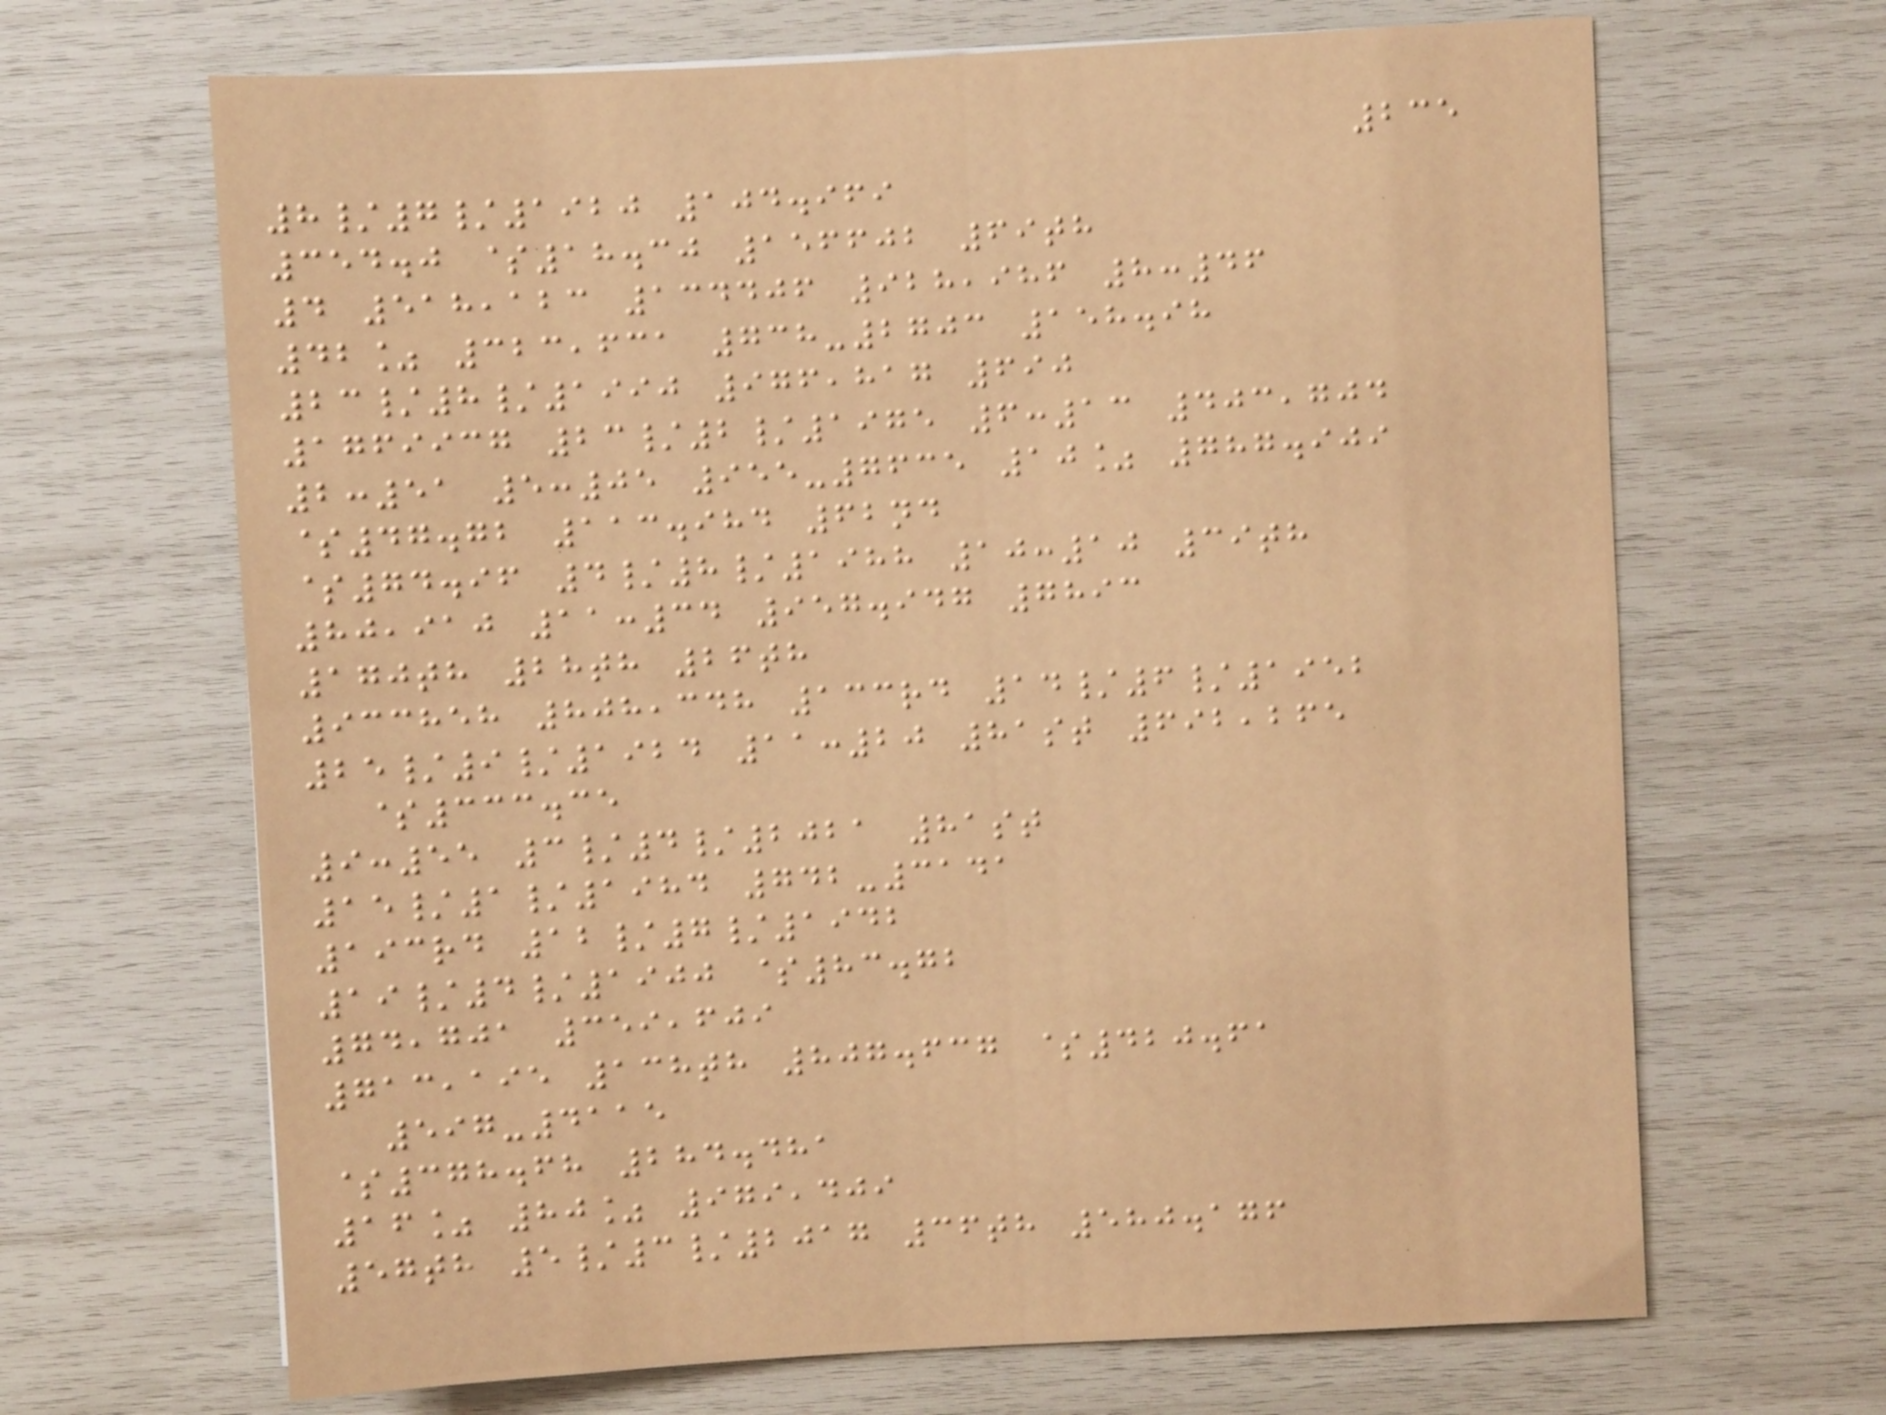235
8/7/1920 104.969
354.0 $18.30 156602 69th
4 518,123 134406 928,986 8:46
42% 323,631 738-2703 158.98
23/8/1990 976,817 690
1769937 23/2/1975 6:13 403,704
2:51 5:05 955-7635 10% 787.909
$47.72 113.984 62nd
$74.96 4/8/1988 10:10 39th
80,910 11:34 957.947 7893
170th 28th 26th
933858 808,348 133rd 14/6/1952
25/9/1924 11:20 81st 692,265
$333.35
9:55 3/4/2021 81st
15/1/1984 742-3141
193rd 12/7/1942
19/4/1900 $83.72
74,701 359,609
713,195 138th 807.637 $420.61
597-4115
$378.68 284.481
16% 80% 979,409
57th 5/3/2017 36th 580.176
